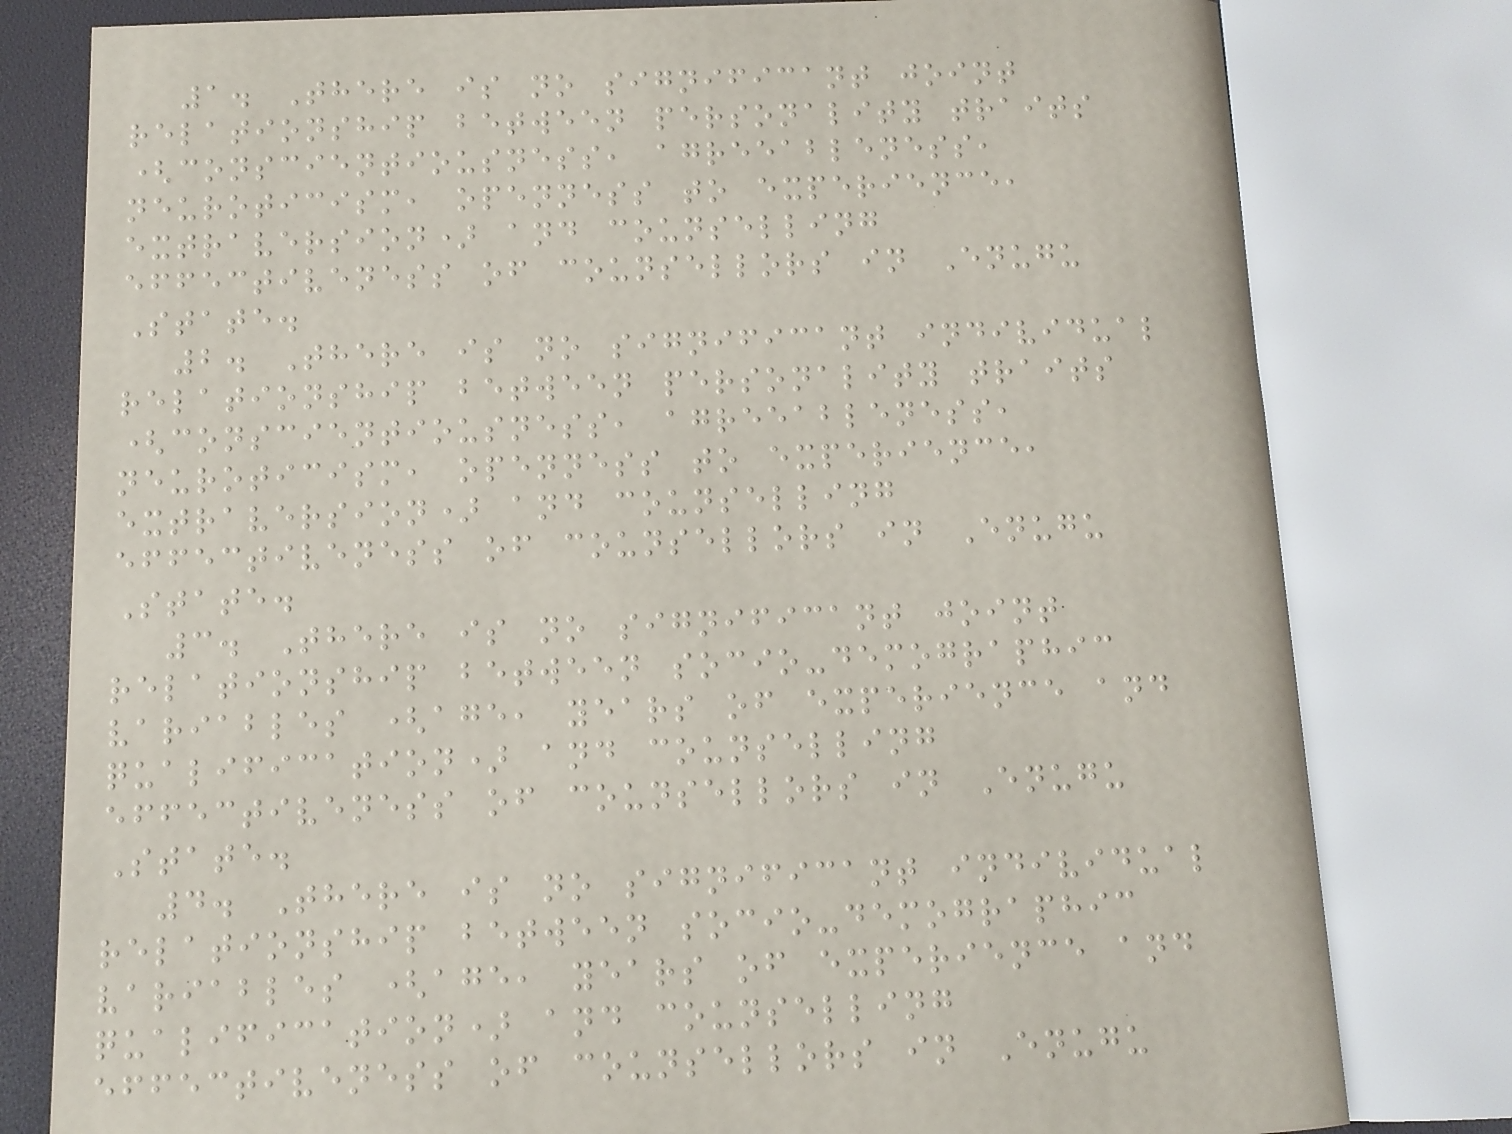1. There is no significant joint
relationship between personality traits
(conscientiousness, agreeableness,
neuroticism, openness to experience,
extraversion) and counselling
effectiveness of counsellors in Enugu
State.
2. There is no significant individual
relationship between personality traits
(conscientiousness, agreeableness,
neuroticism, openness to experience,
extraversion) and counselling
effectiveness of counsellors in Enugu
State.
3. There is no significant joint
relationship between socio-demographic
variables (age, years of experience and
qualification) and counselling
effectiveness of counsellors in Enugu
State.
4. There is no significant individual
relationship between socio-demographic
variables (age, years of experience and
qualification) and counselling
effectiveness of counsellors in Enugu
